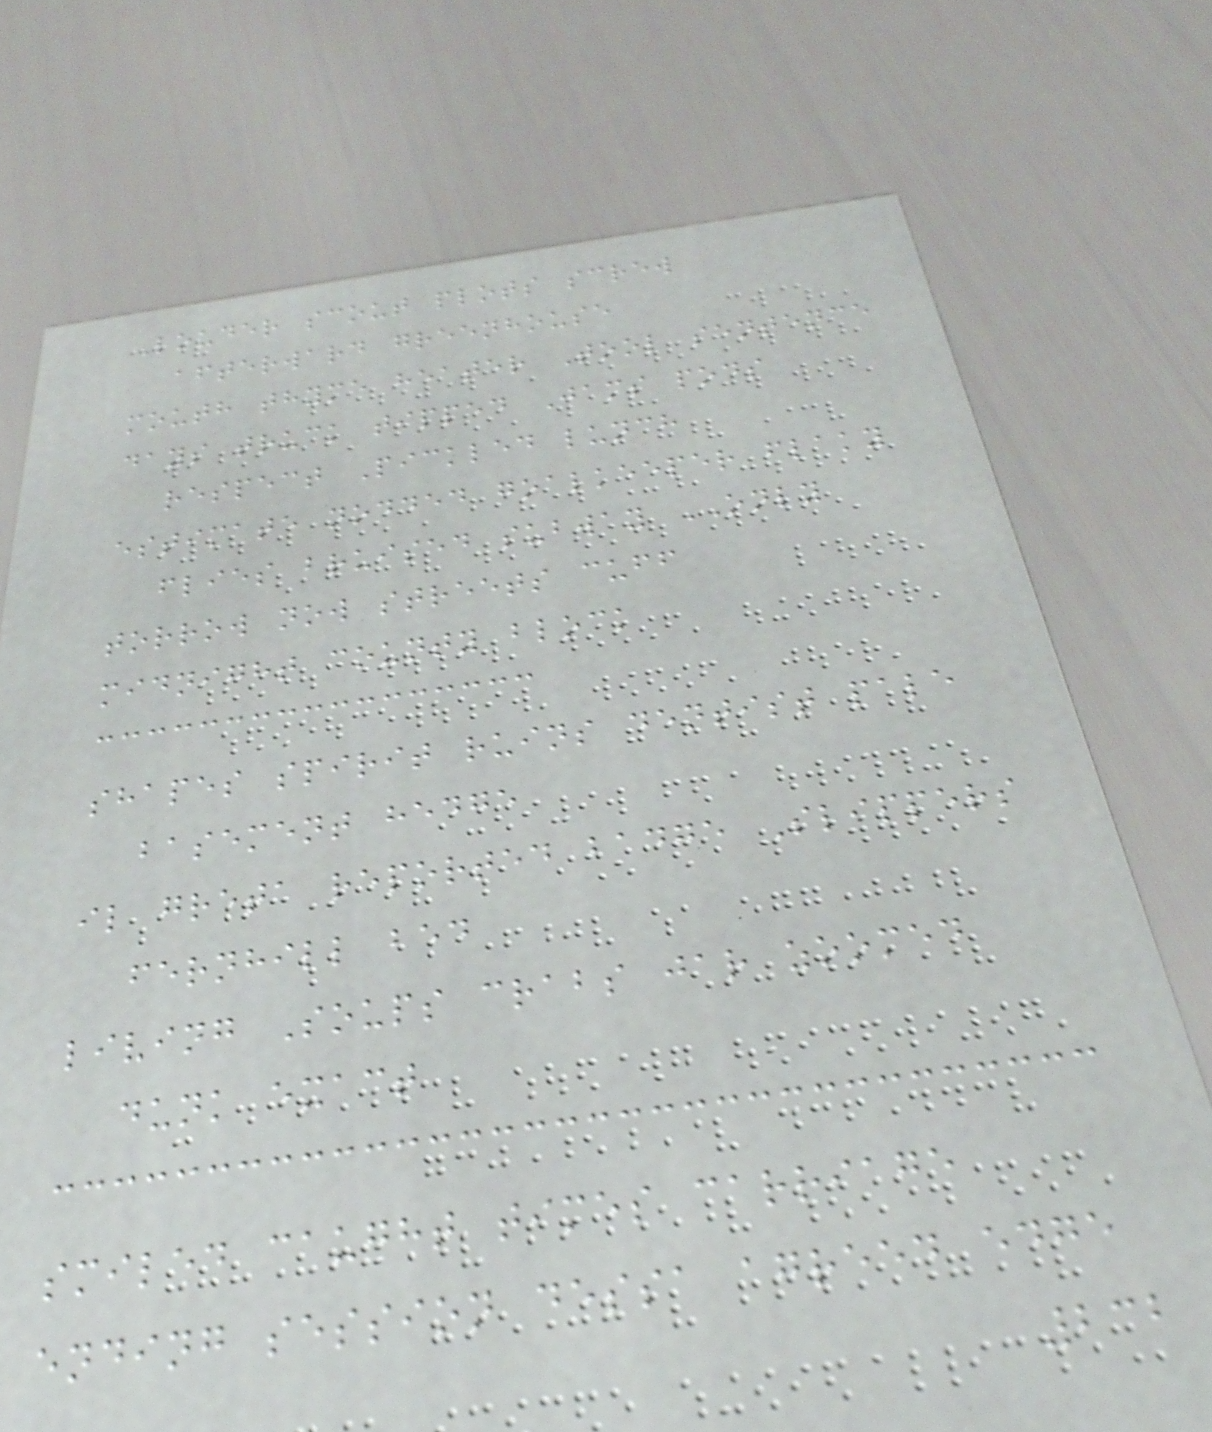Louder scout plots screw
afterward greenhouse
mouth thyme heater Tool sentence
days truck tipped Jams pods
respect Pickled lunch
estimate nodded goalkeeper flaky
flies bruised subway ONLY
torrow now streets cuff
midnight county block
shapes spirit ruins dentist pale
basement hedge
il greta reported badge Slippers
fernhill bed
living Soups crabs jar zoomed
dunk exact
smiled caught times carriage
ending session dessa agreed edge
232
